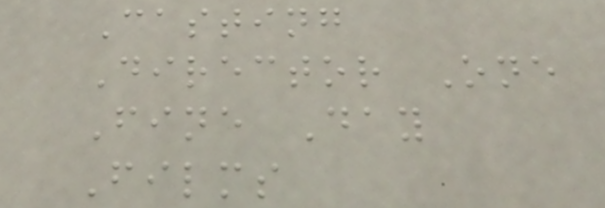Casting
Director One
Fine Day
Films
